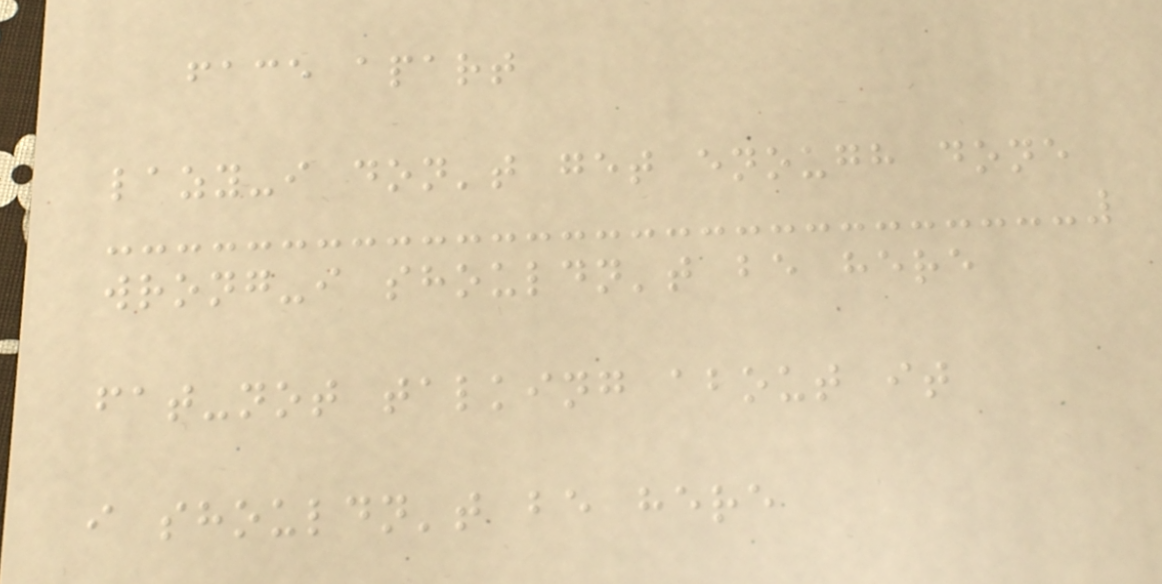face apart
lazy-i don't get enough done
wrong-i shouldn't be here
fat-not talking about it
i shouldn't be here
